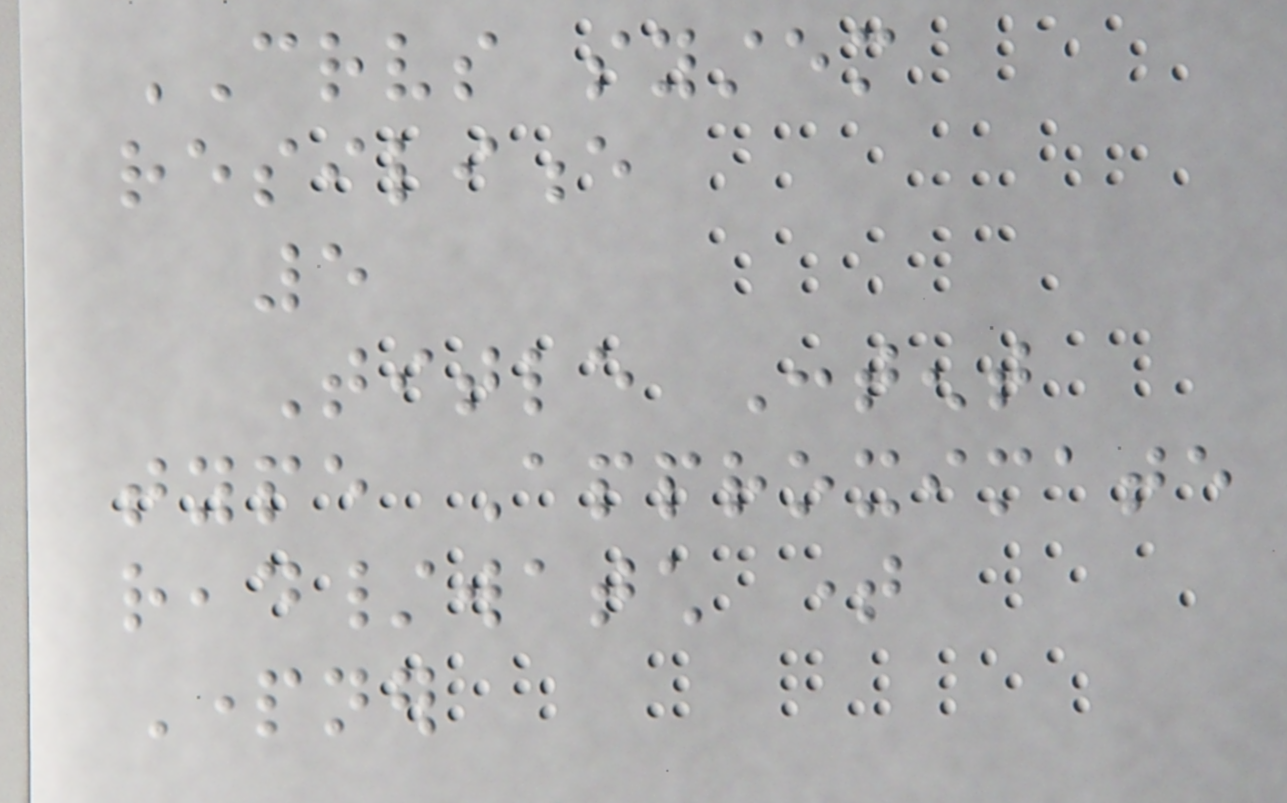CRVS system
resilience
5
Title Content
type Approximate
read/watch time
Partner
